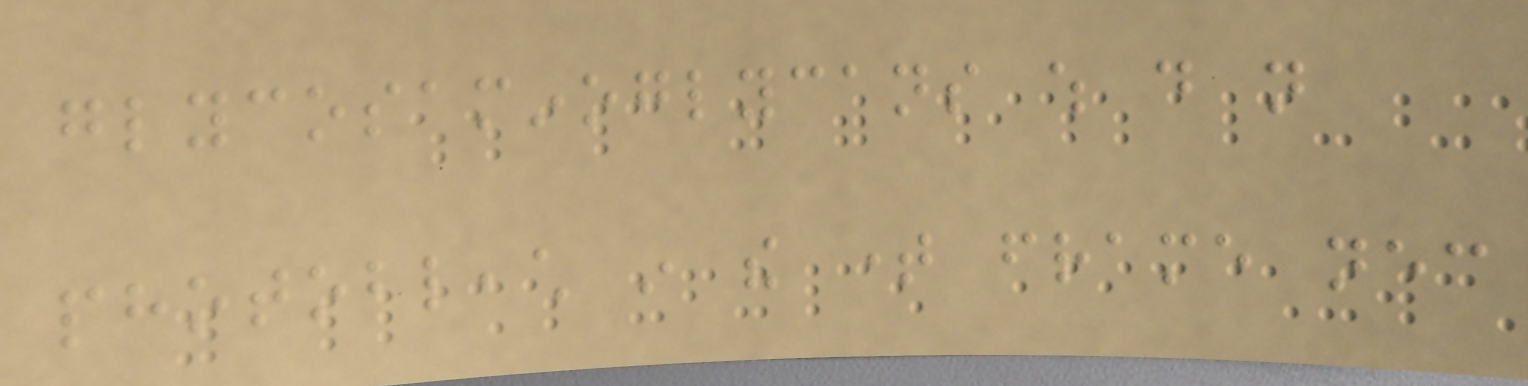glycosaminoglycans which do not
photobleach in the time frame necessary
